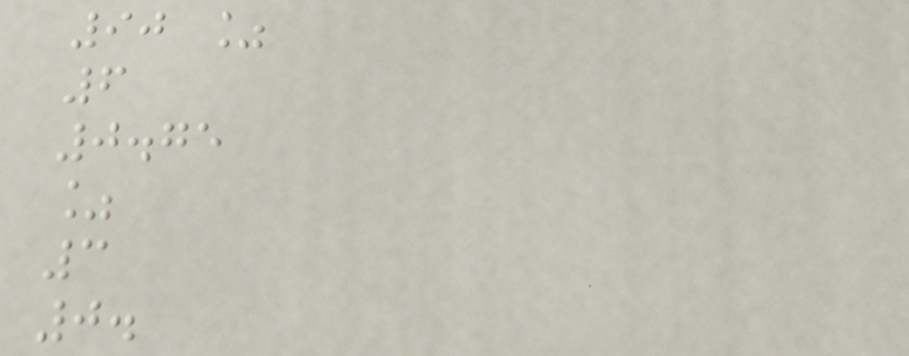90 %
6
0.75
%
3
0.
